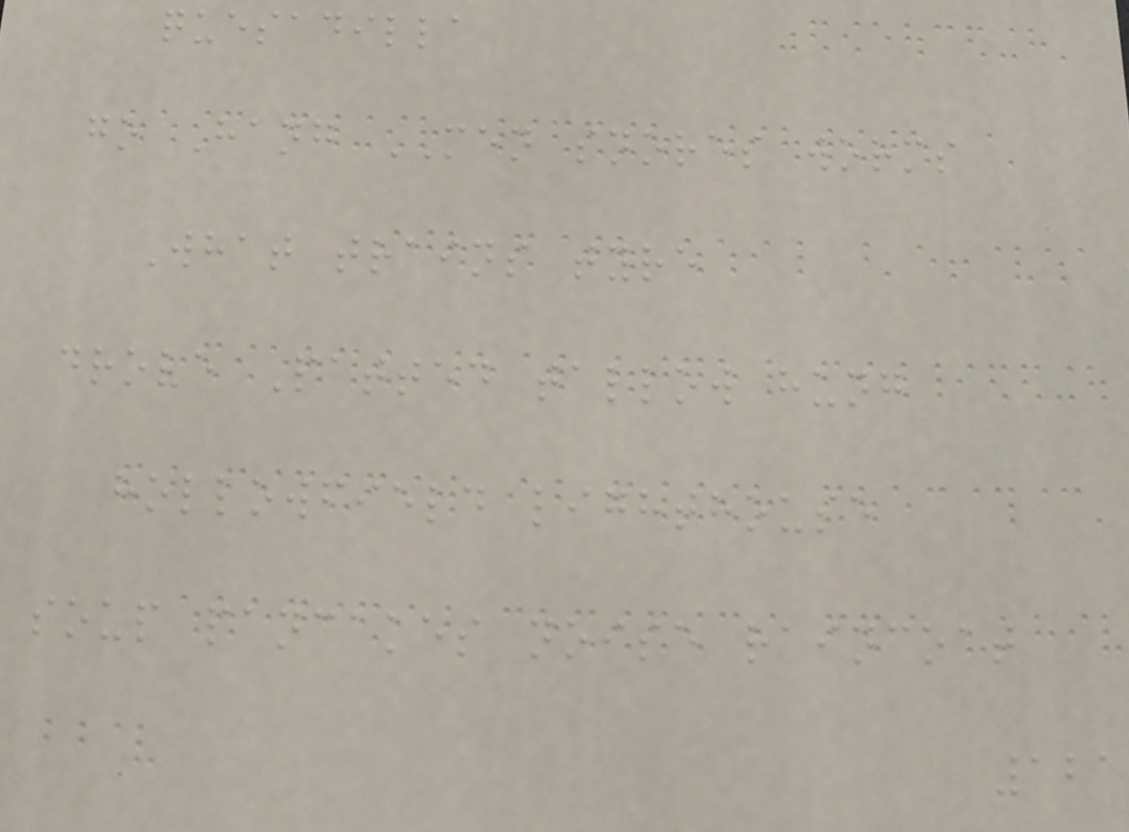quesadilla
go Hang MEN snores worms
What trains tyre
drove Patted tallow hung
hollowfield lighthouse
soup pancakes noise raincoat
121
